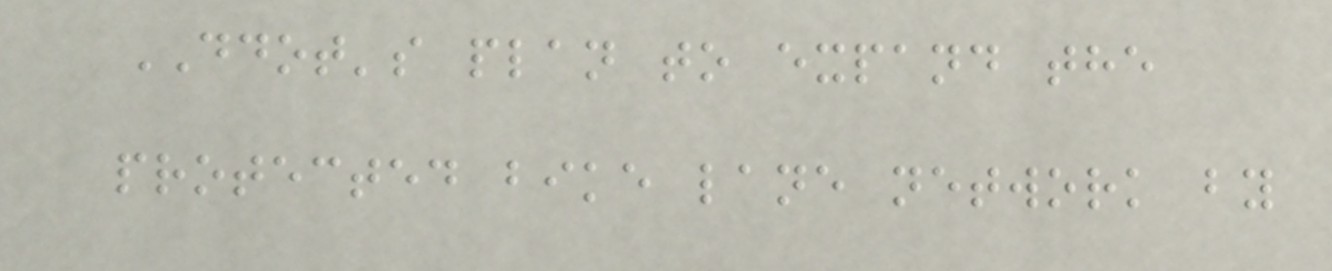DDOT's plan to expand the
protected bike lane network by
